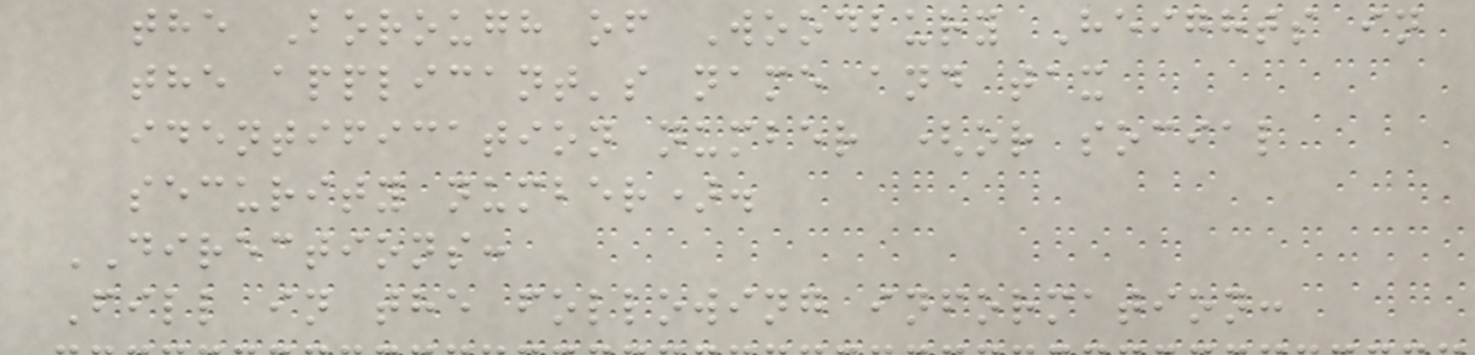the Borough of Woodbury Heights in
the applicant's name and tax
identification number (or social
security number).
DIRECTIONS:
Fill in the following information:
